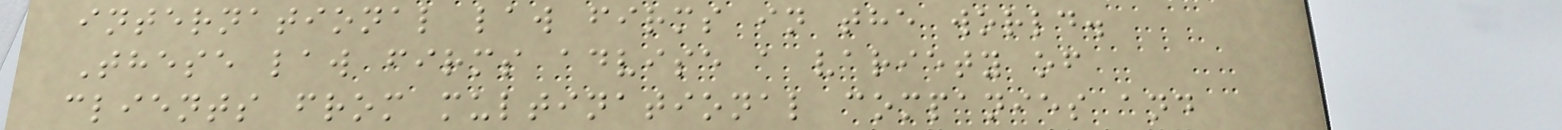international law firms in the world.
These law firms advise a variety of
clients from multinational companies and
